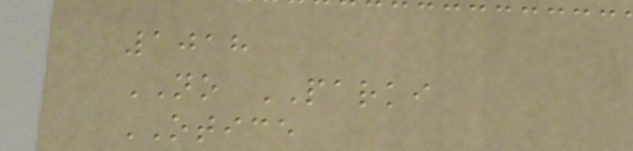1018
NO PARKI
OTICE
